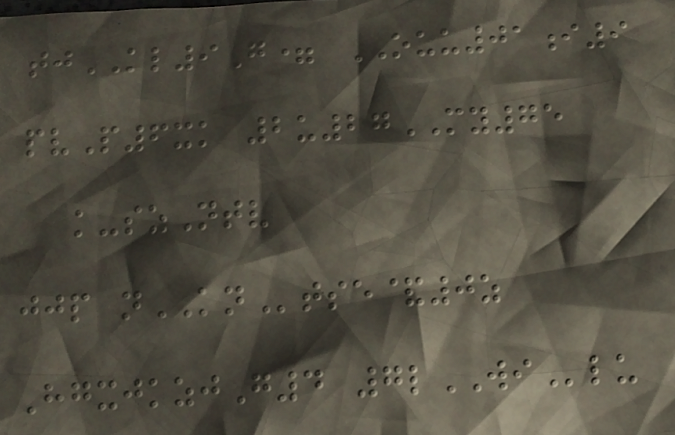tjKL9G= OUU01i9
pvP6xk 2u27MY75
k-szNtv
jjp nKNtse&0z
HgxjkzjG4 7lWIlu
